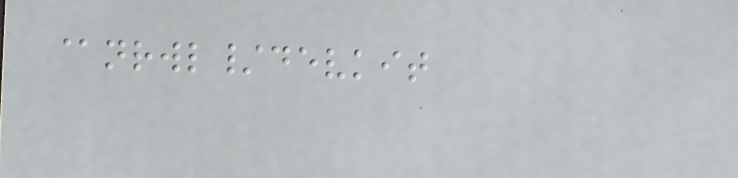@nrwl/devkit
